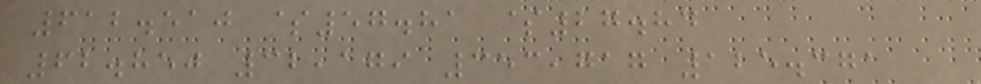612.510 $57.81 $27.84
62.850 32,179 353,717 125.371
